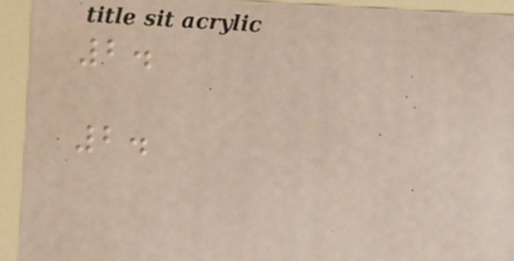2.
2.
